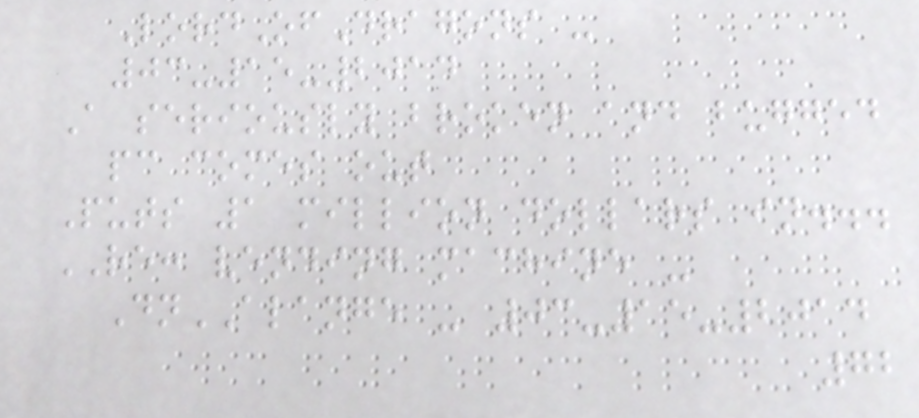LordOfDragons -
03-15-2014
A seriously broken and bugged
pc comes out
Puts 1 million dollars in...
RE: vending machine -
DnALANGE - 03-15-2014
72
